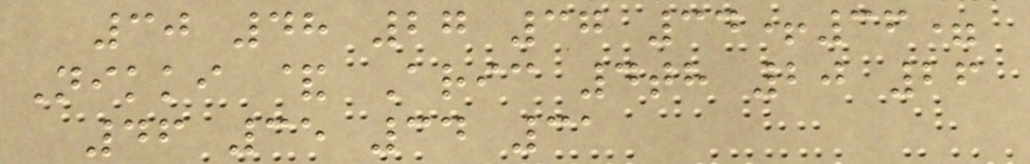30 48 27 37 34+36=
Nikki & Aric 4th 20 26
46 35 34 31
